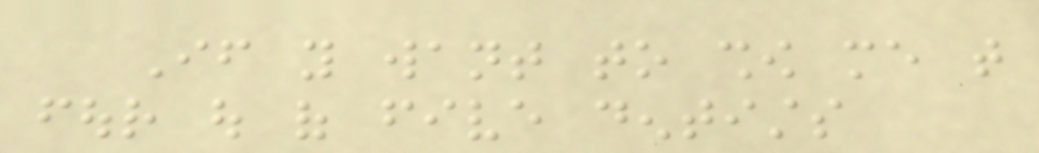If you want to show me that
four out of five dentists
